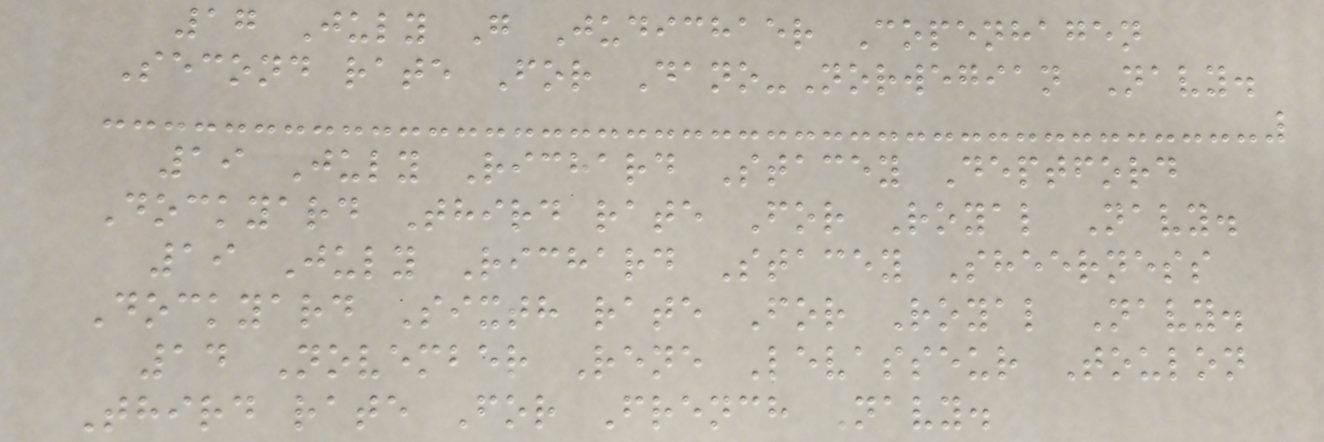17 July G Judichaer Copenhagen
Second rate For Dano-Norwegian Navy.
19 July Richard Stacey Deptford
Dockyard Third rate For Royal Navy.
19 July Richard Stacey Sheerness
Dockyard Sixth rate For Royal Navy.
14 November Rene Levasseur Toulon
Third rate For French Navy.
